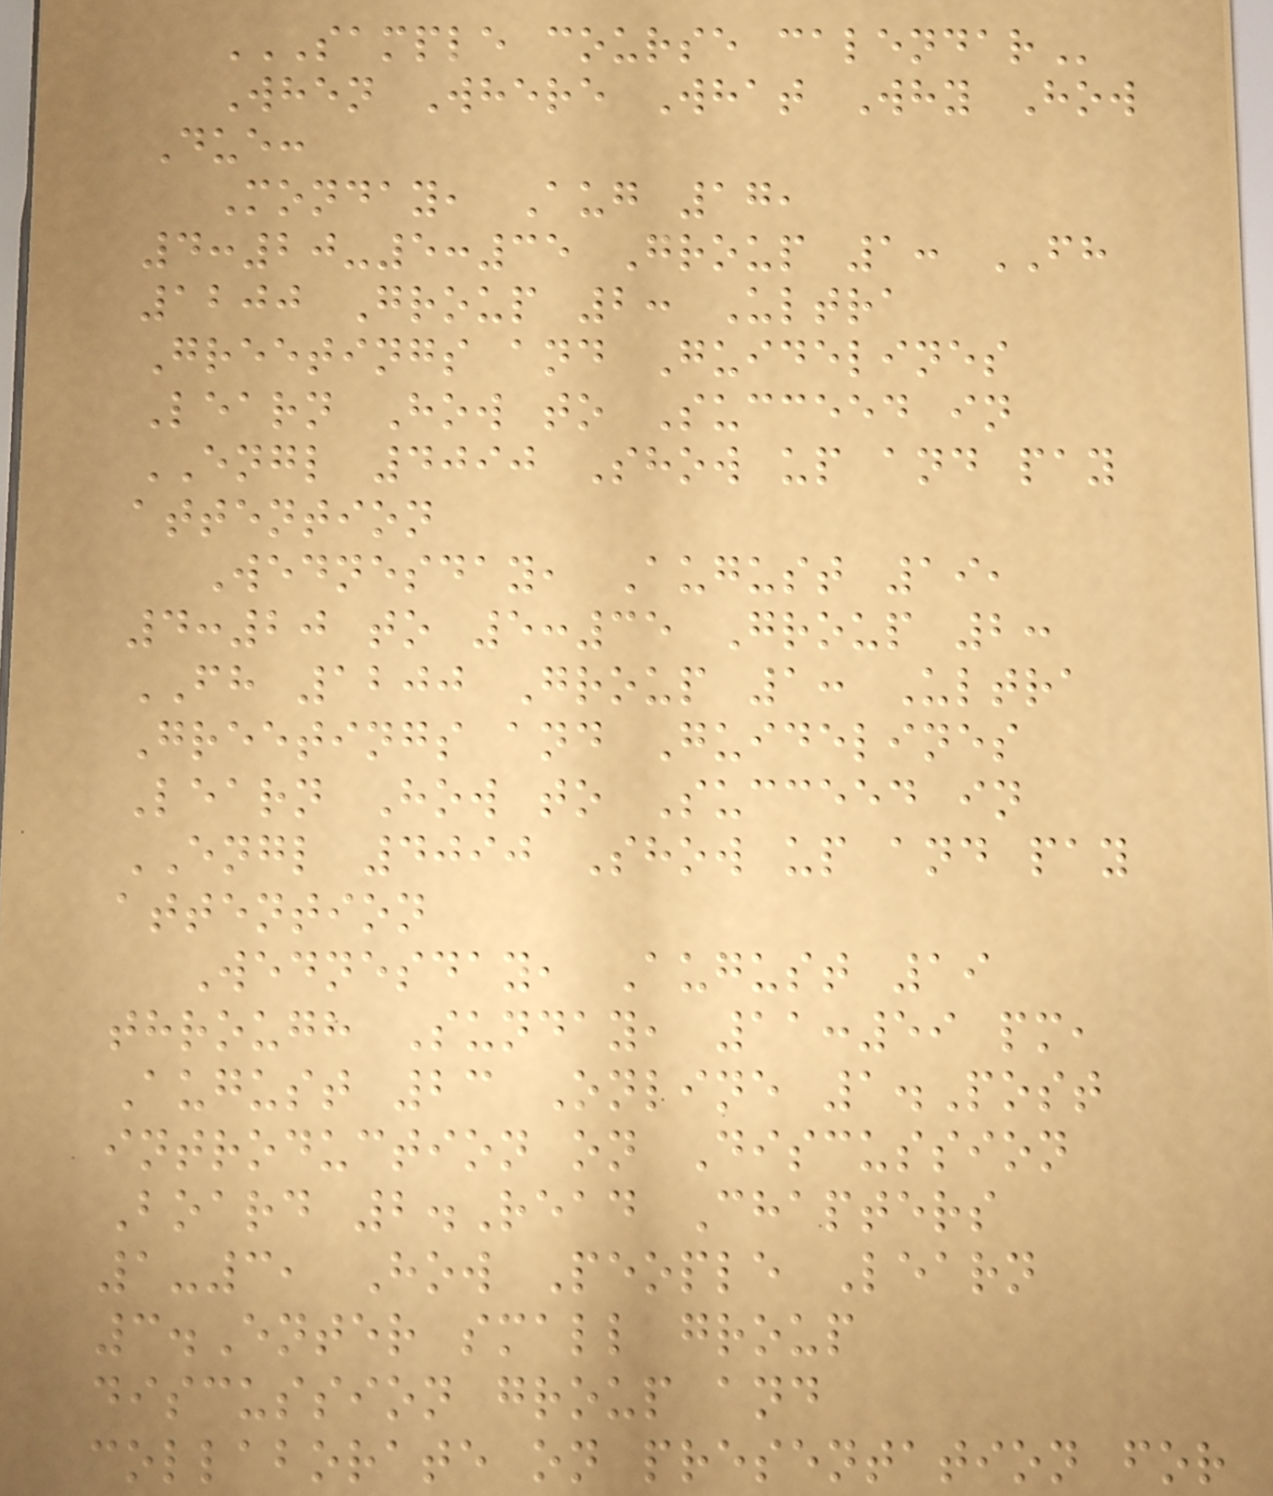SAMPLE COURSE CALENDAR
When Where What Why How
Due:
Monday, Aug 17,
4:20-5:35 Group 1: FH
1200 Group 2: Ultra
Greetings and Guidelines
Learn How to Succeed in
ENGL 4090 Show up and pay
attention
Wednesday, August 19,
4:20 to 5:35 Group 2:
FH 1200 Group 1: Ultra
Greetings and Guidelines
Learn How to Succeed in
ENGL 4090 Show up and pay
attention
Wednesday, August 19
through Sunday, 11:59 pm,
August 23 Online 1.Post
introduction on Discussion
Board 2.Read Chapters
1-3, How People Learn
3.Enter small group
discussion group and
collaborate on presentation for
